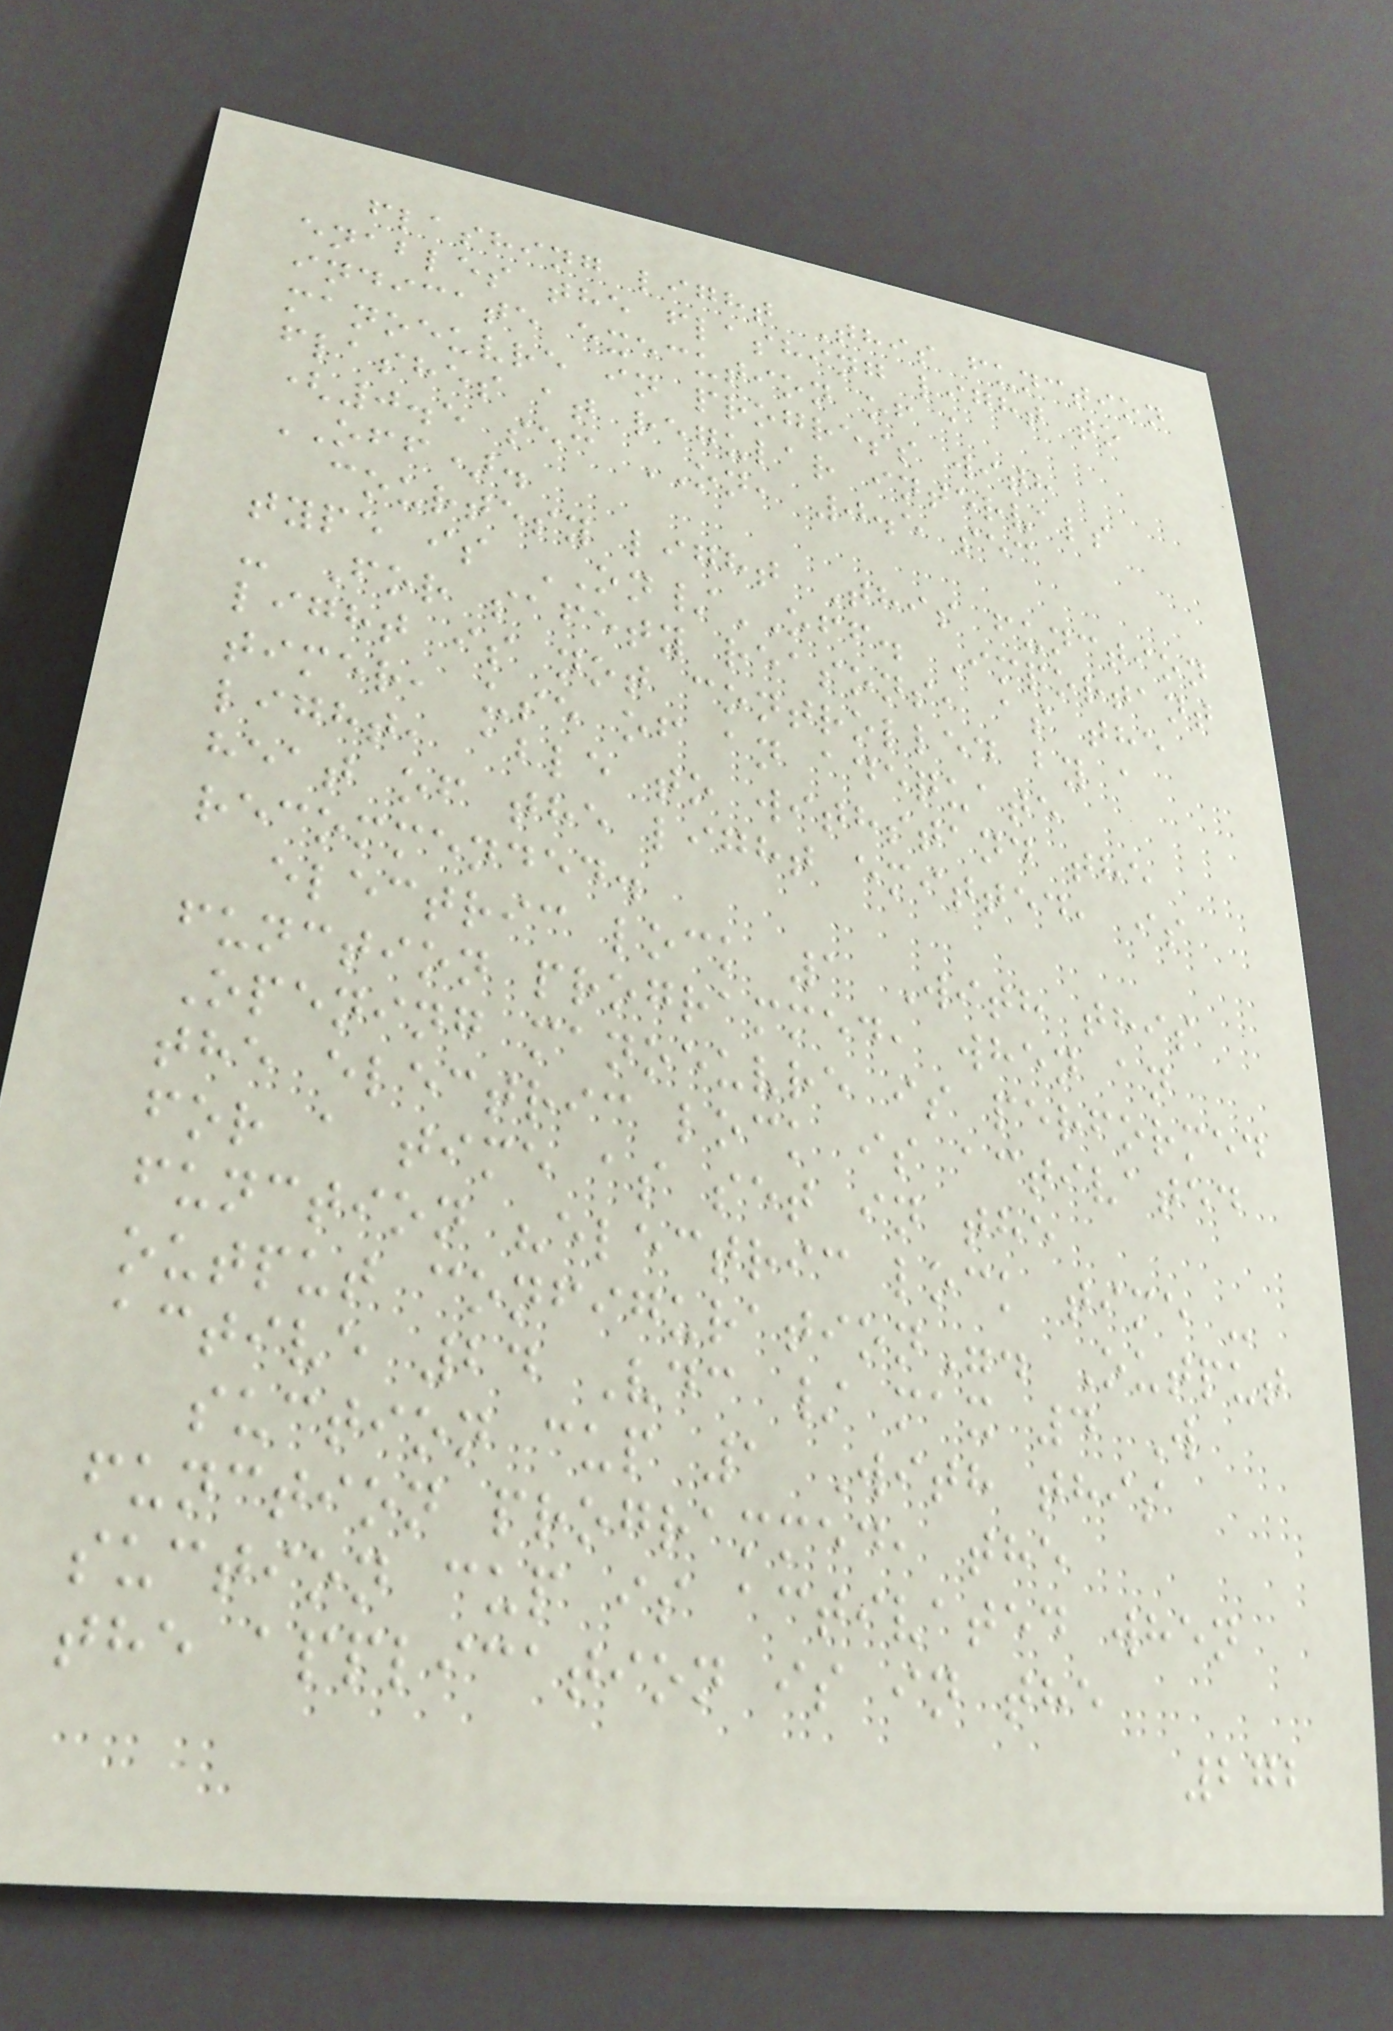flashing light This function
enables the flashing light to
indicate execution of a
manoeuvre in progress with
flashes at regular intervals
(0.5 sec ON, 0.5 sec
OFF).
courtesy light This function
type is ON/OFF. Important
- For safety reasons, as the
light is not controlled by a
timer, use of an adequate
light, able to withstand the
heat of the light emitted, is
recommended.
electric lock 1 With this
function programmed, when an
Opening manoeuvre is performed
the electric lock is activated
for a time as set in the
function "electric lock time -
output configuration". Output
active 24 Vdc / max 4 W
suction cup 1 With this
function programmed, the
suction cup is activated when
the application is in the
272
